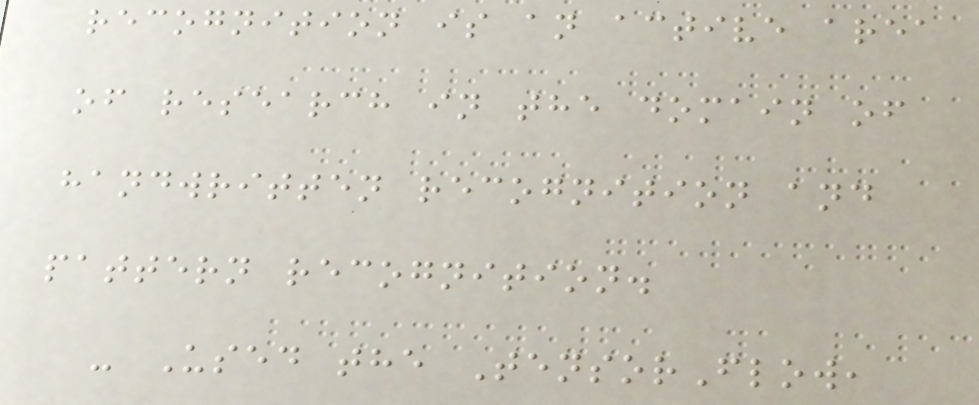recognition is an active area
of research in the domain of
handwritten recognition and
pattern recognition.
- Used the TensorFlow,
